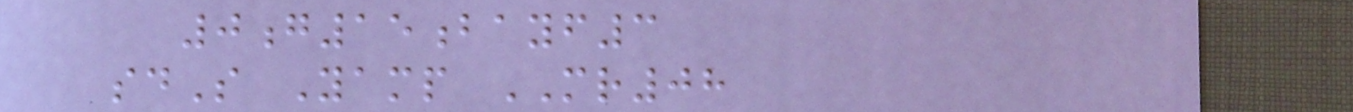0g15bayf3
sdS Yamp MR08
